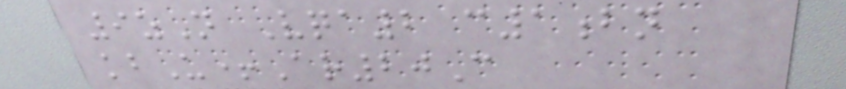9zN Vqa2 c1bn
kbU+Ar20C
